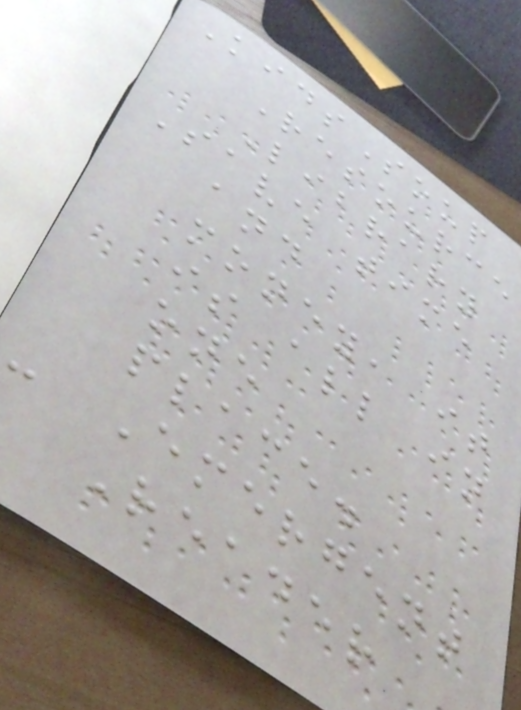KidsSoup
Resource
Library
Save time
and
money, it
is all in
one
place.
- Emergent
Reader
